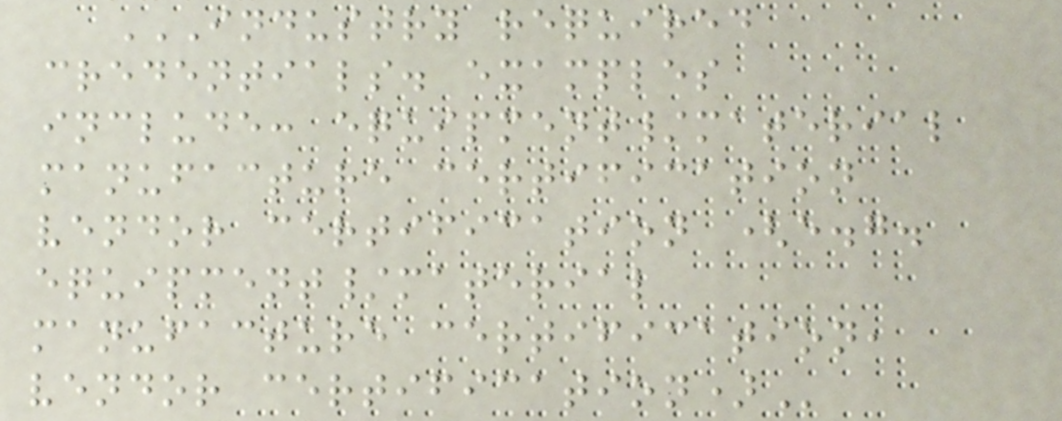INDUSTRY REQUIRED
CREDENTIALS. EXAMPLES
INCLUDE: EQUIPMENT/MATERIAL
MANUFACTURE CERTIFICATION
VENDOR CERTIFICATION (E.G.
EQUIPMENT/MATERIAL
MANUFACTURE CERTIFICATION,
VENDOR CERTIFICATION)
